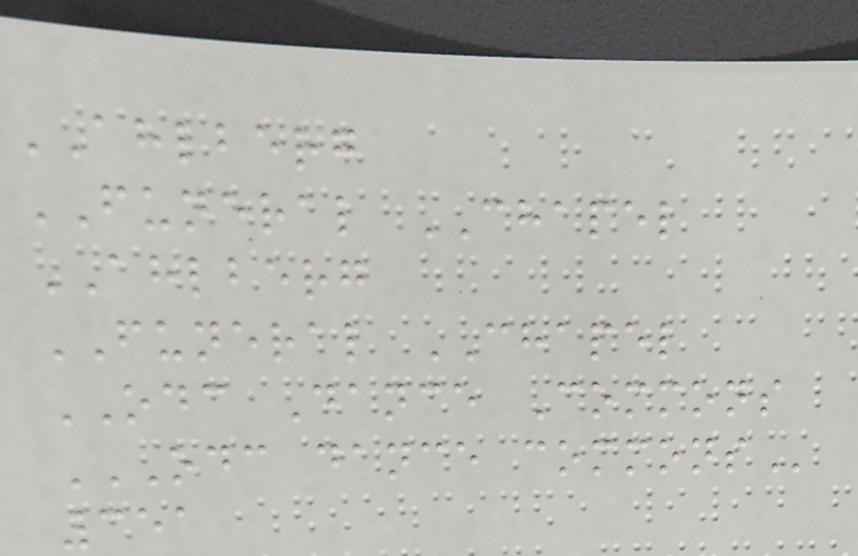AHLBERG
FUNERAL CHAPEL
AHLBERG
FUNERAL CHAPEL
ODC Dance Commons
ODC DANCE COMMONS
351
